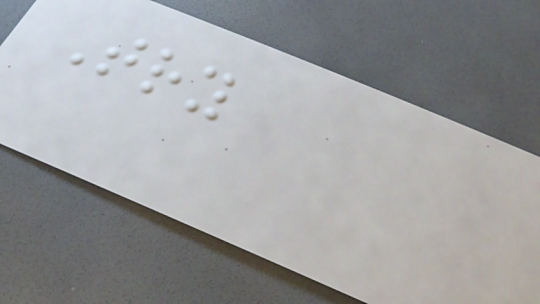Try
